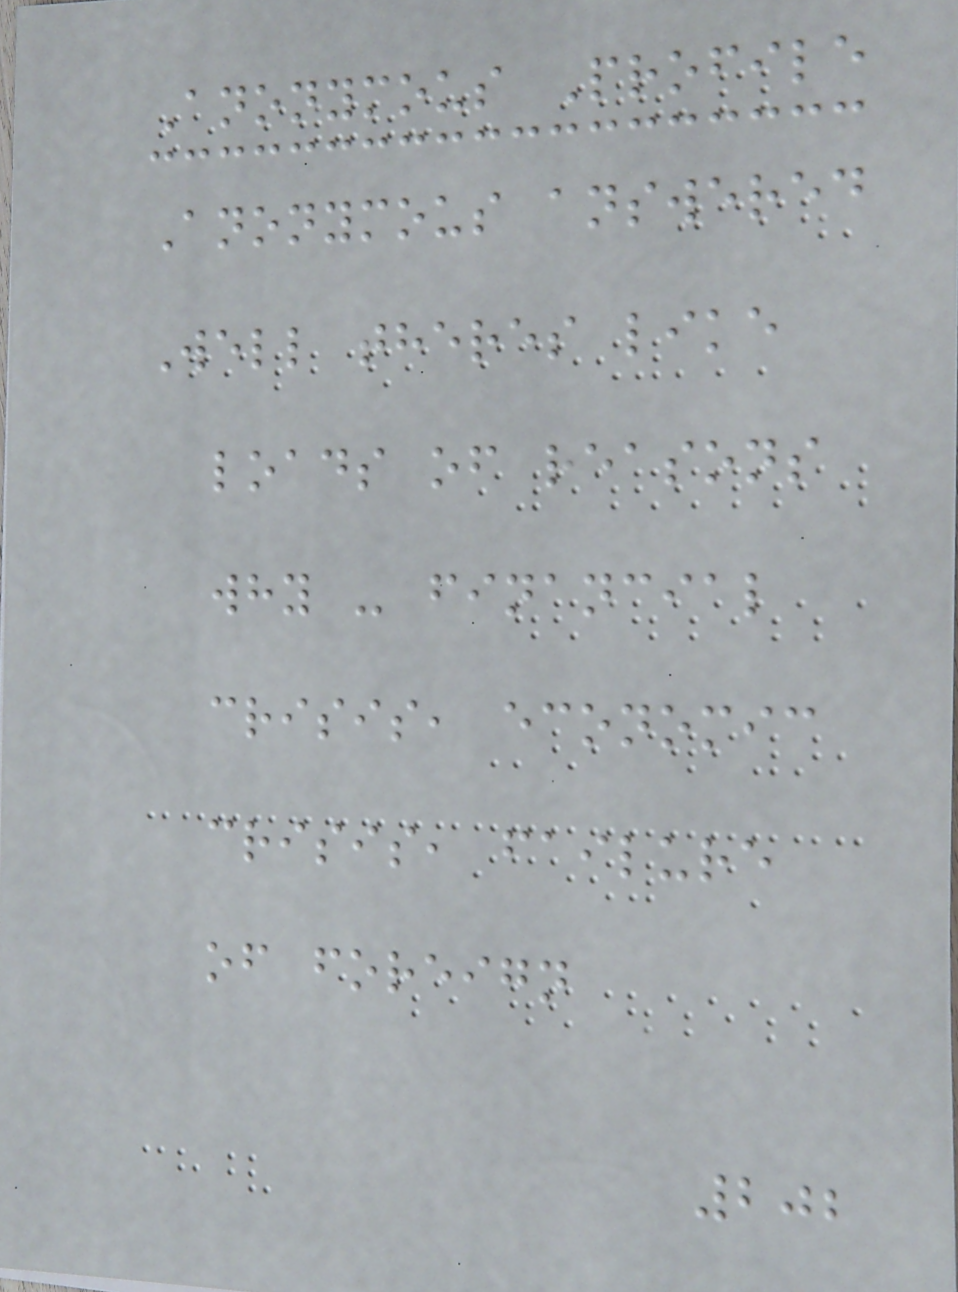Anonymous Profile
Anonymous answered
Well theres like
loads of reasons
why - financial
crisis, economic
crisis, failure
of foreign
202
